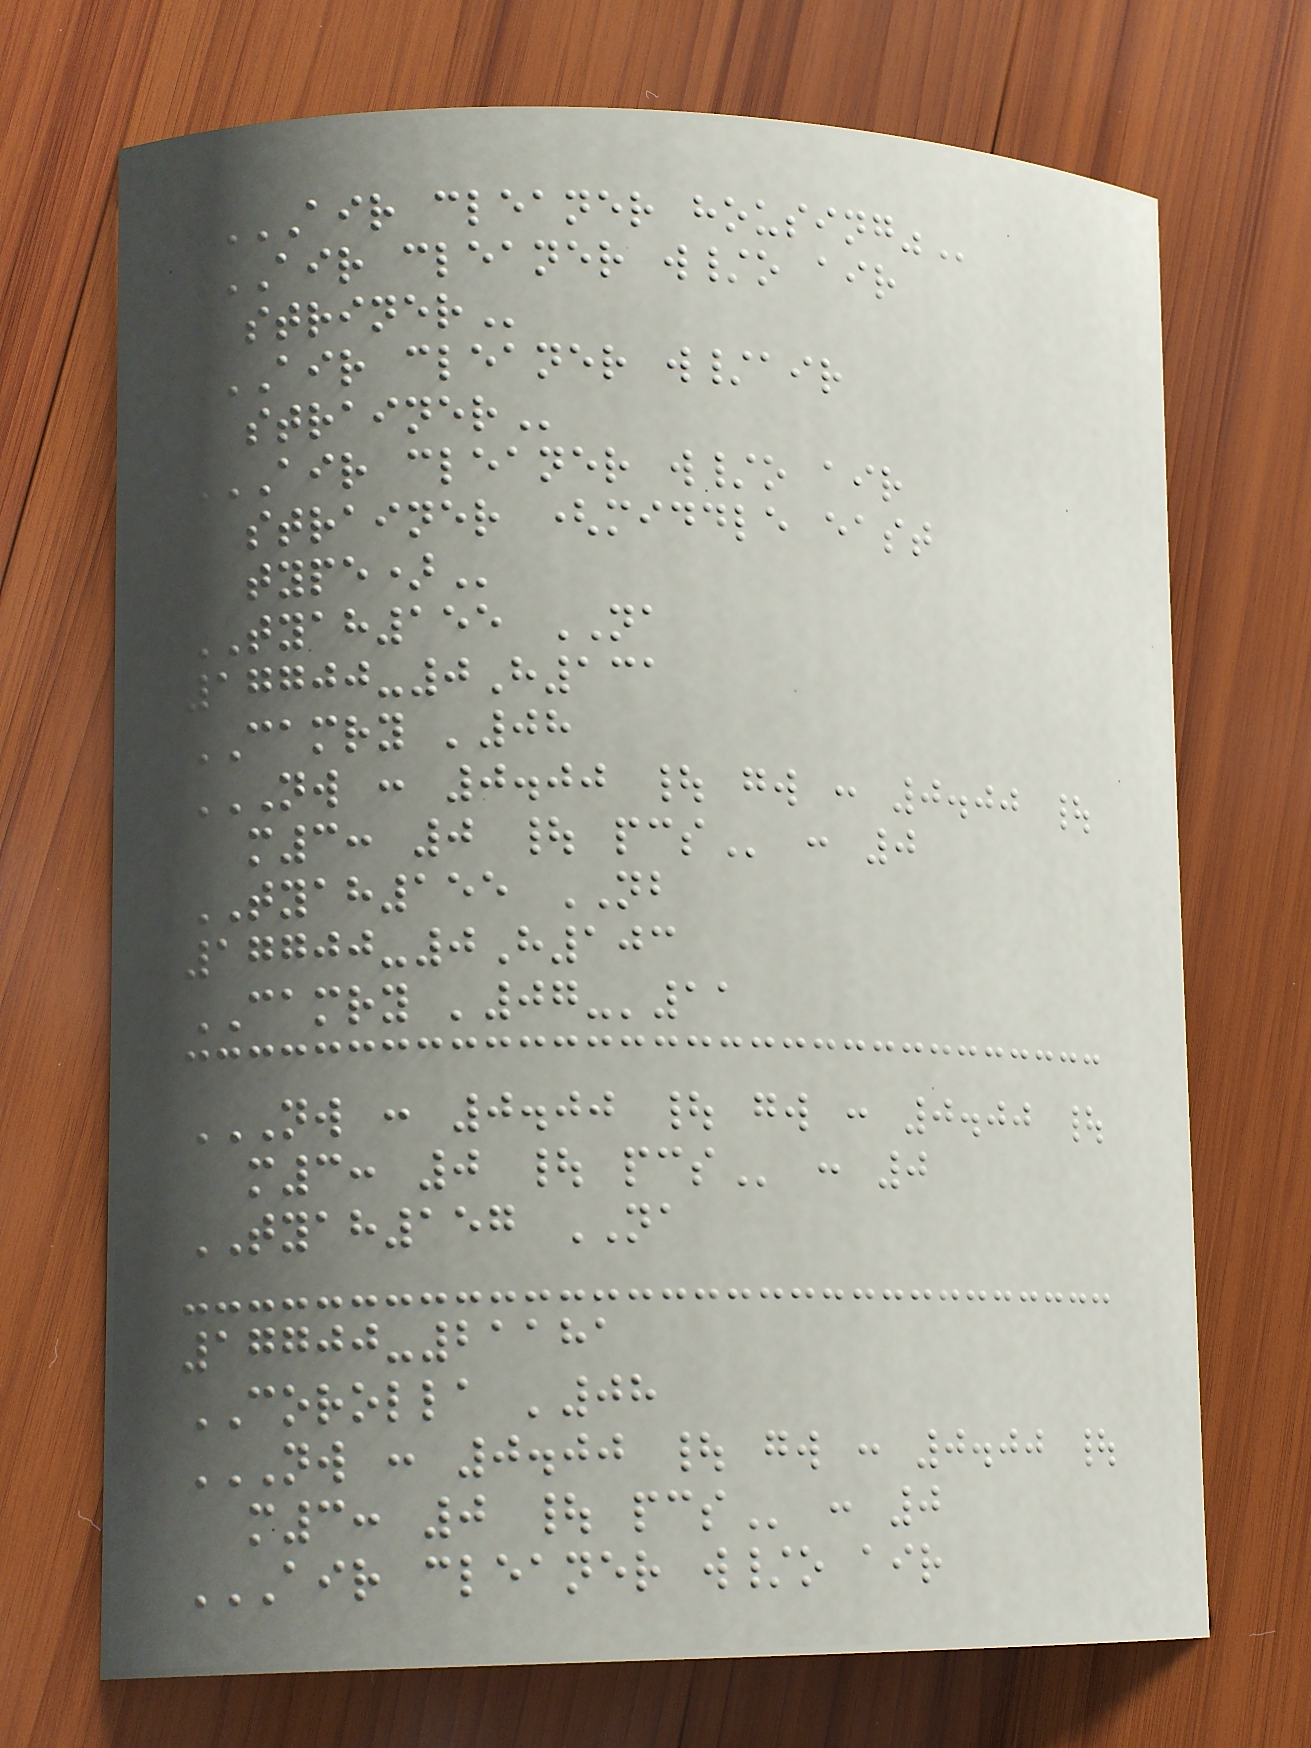"AIR CLEANER HOUSING"
AIR CLEANER W/O AIR
STRINER
AIR CLEANER W/AIR
STRAINER
AIR CLEANER W/O AIR
STRAINER (MIDDLE EAST
TYPE)
TYAH155 NA
17700-0H131
CAMRY '08
NW : 0.00 | GW : 0.00 |
M3: 0 | PCS : 0
TYAH155 NB
17700-0H103
CAMRY '07-'11
NW : 0.00 | GW : 0.00 |
M3: 0 | PCS : 0
TYAH157 NA
17700-21181
COROLLA '08
NW : 0.00 | GW : 0.00 |
M3: 0 | PCS : 0
AIR CLEANER W/O AIR
